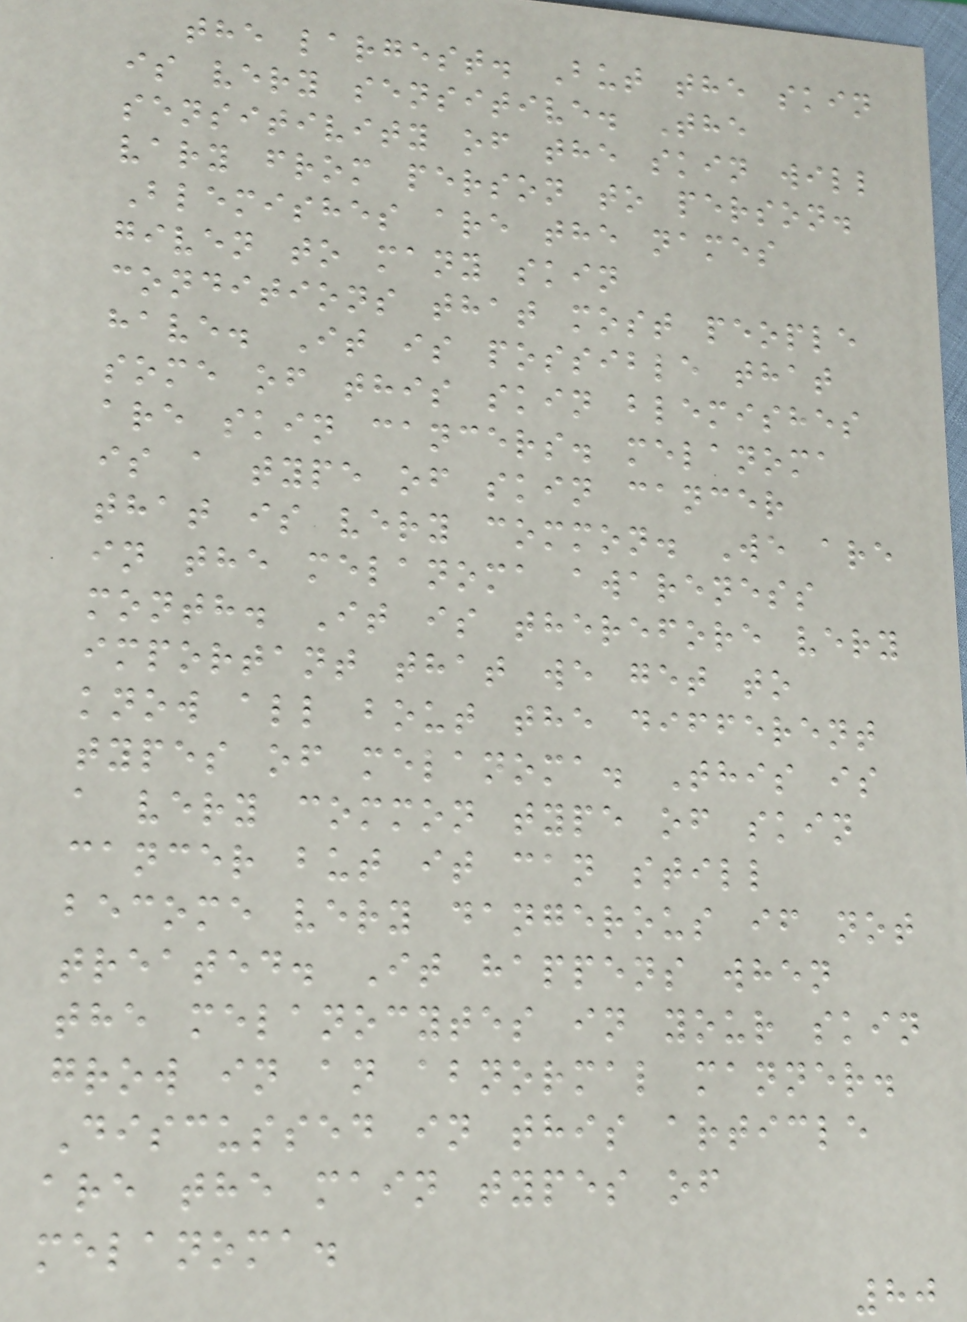the largest. But the skin
is very sensitive. The
sensitivity of the skin will
vary from person to person.
Blemishes are the names
given to many skin
conditions that most people
have. It is possible that
some of this skin blemishes
are skin cancers. melanoma
is a type of skin cancer
that is very common. We are
in the melanoma awareness
month. It is therefore very
important that we get to
know all bout the different
types of melanoma. This is
a very common type of skin
cancer but it can still
become very dangerous if not
treated. It happens when
the melanocytes in your skin
grow in an abnormal manner.
Discussed in this article
are the main types of
melanoma.
80
